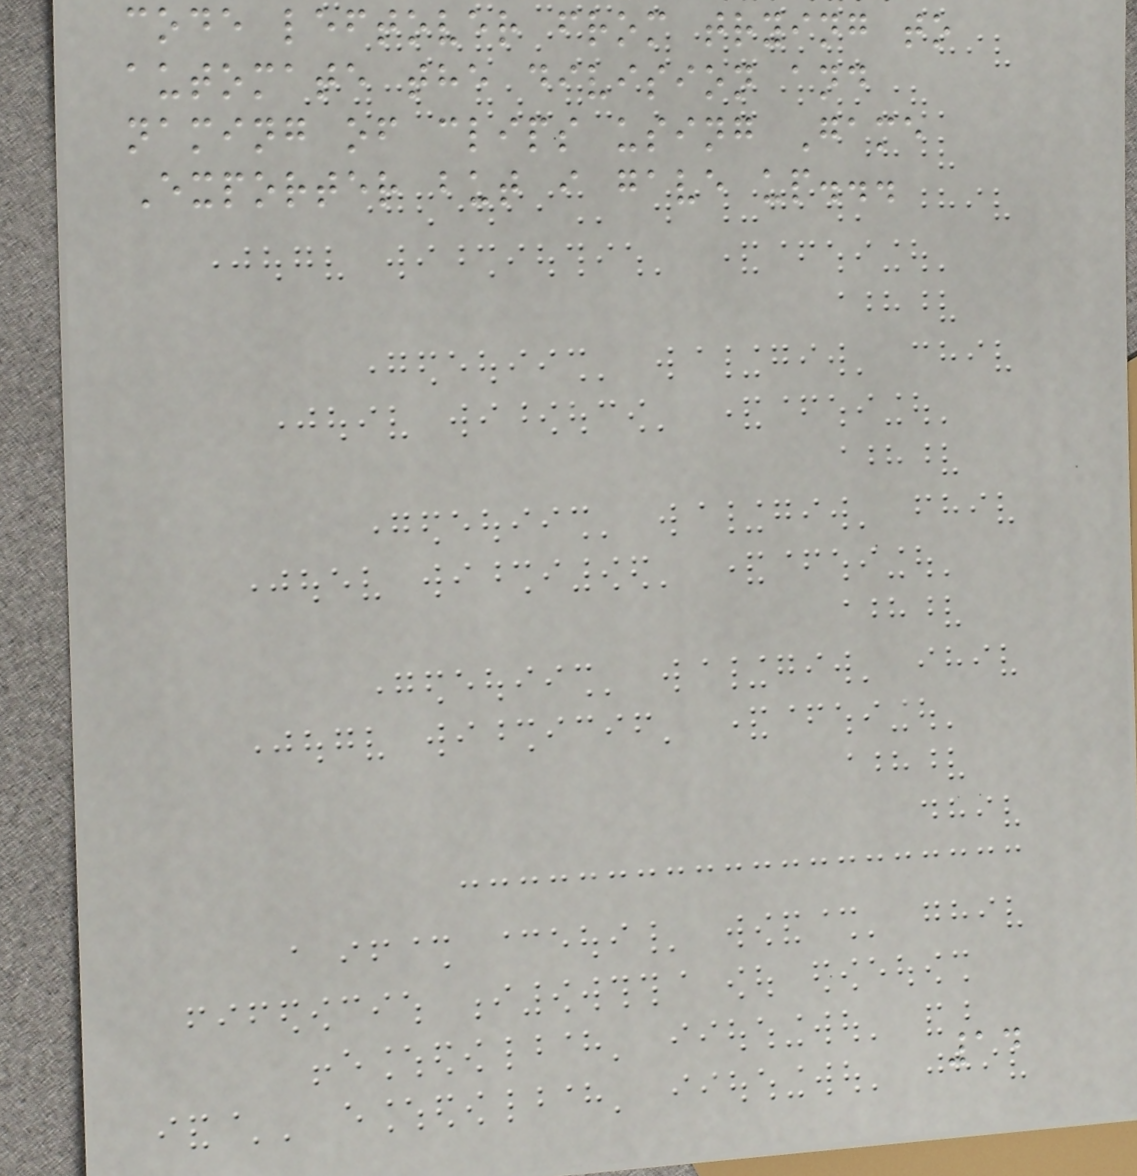code leftover from trying to
automate the division and
naming of clips using Game
Exporter but i gave up...
14
